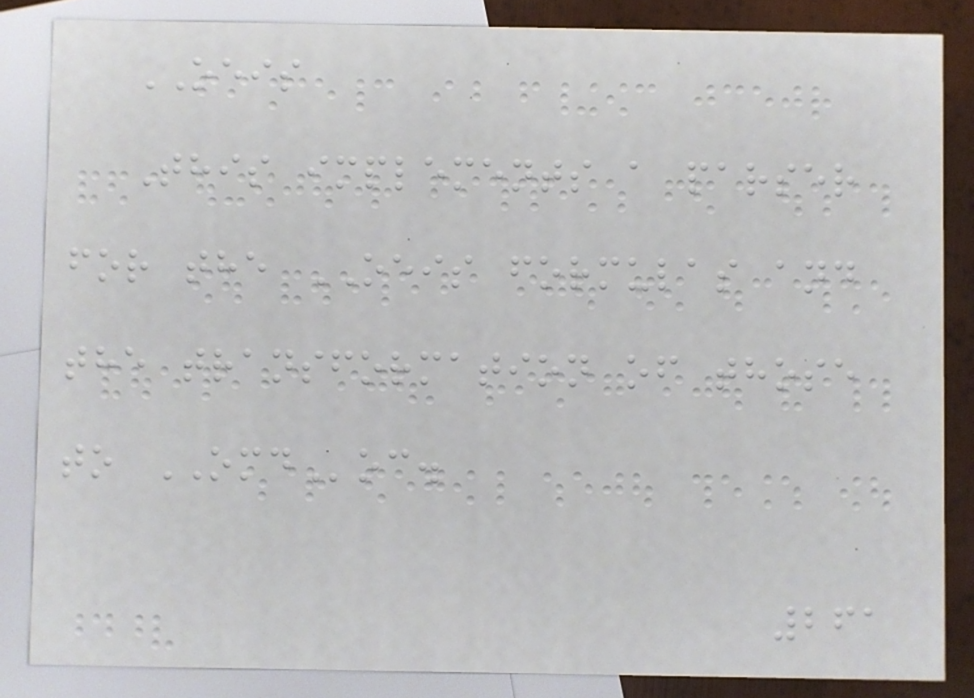OEIS
This implements a parser
for the OEIS formulas and
the transformation of those
to OMDoc.
261
